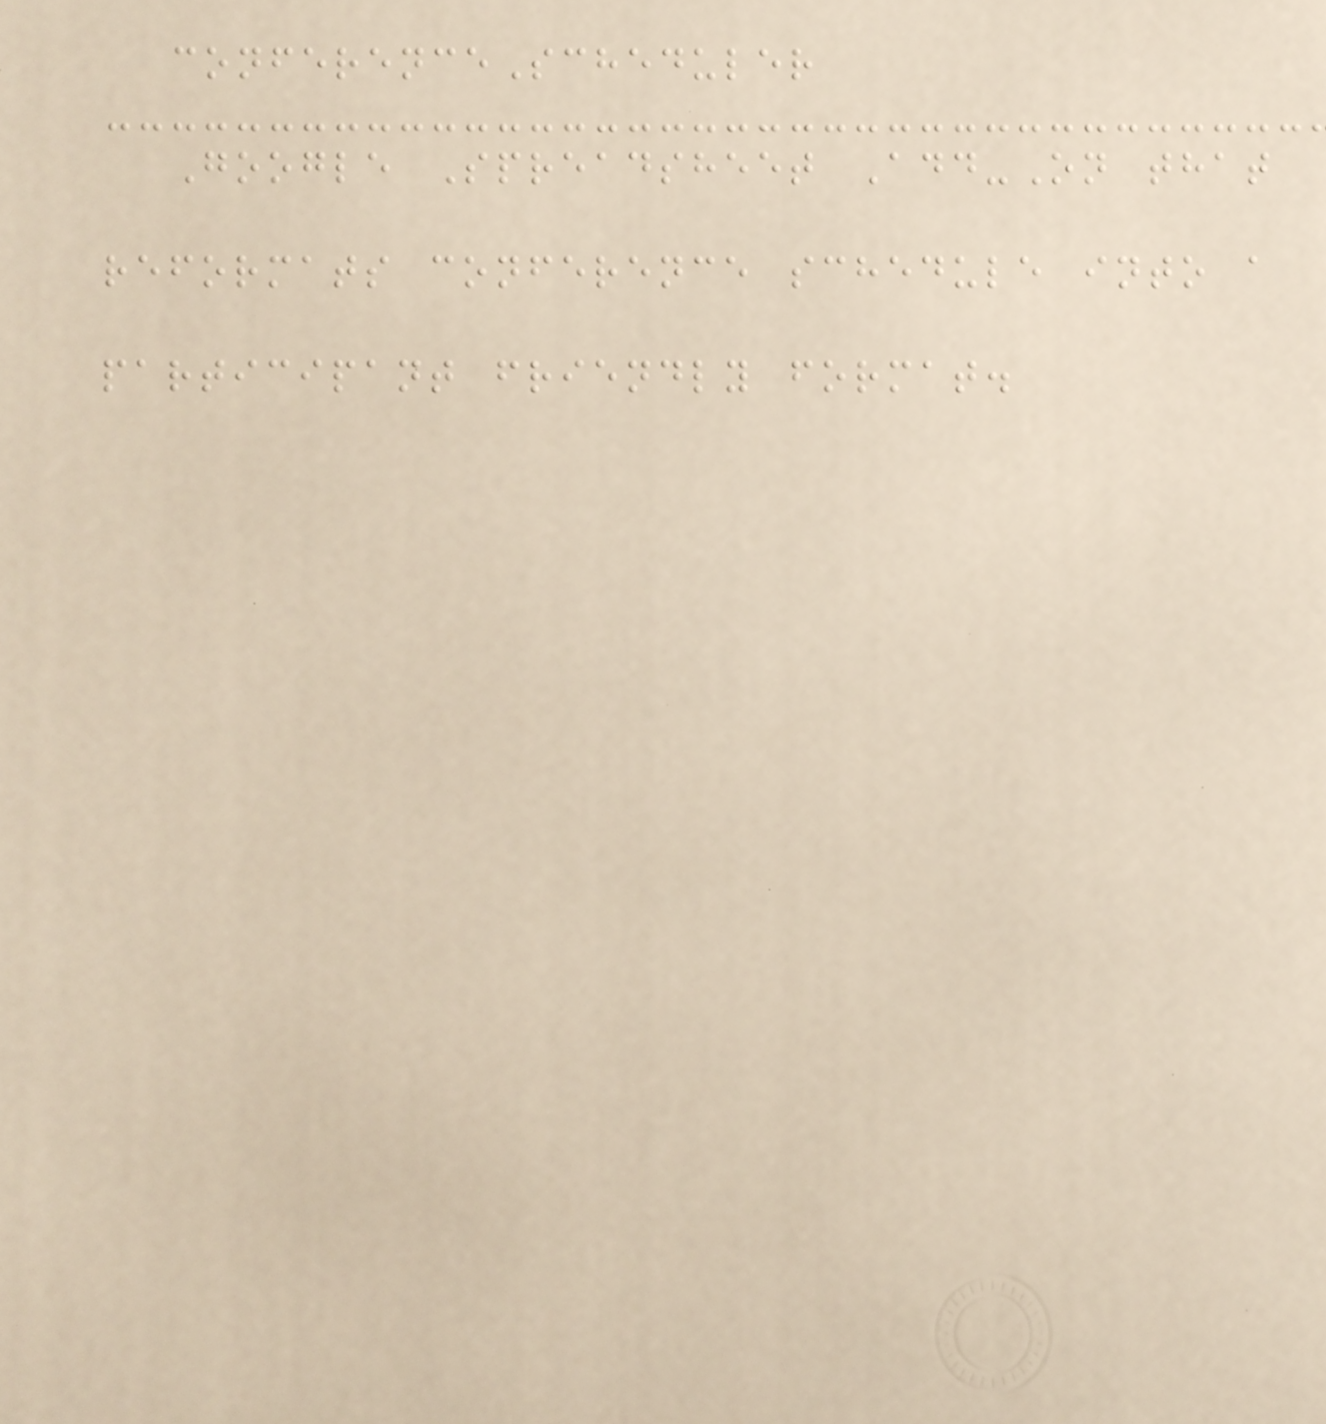conferenceScheduler
Google Spreadsheet Add-On that
reformats conference schedule into a
participant friendly format.
